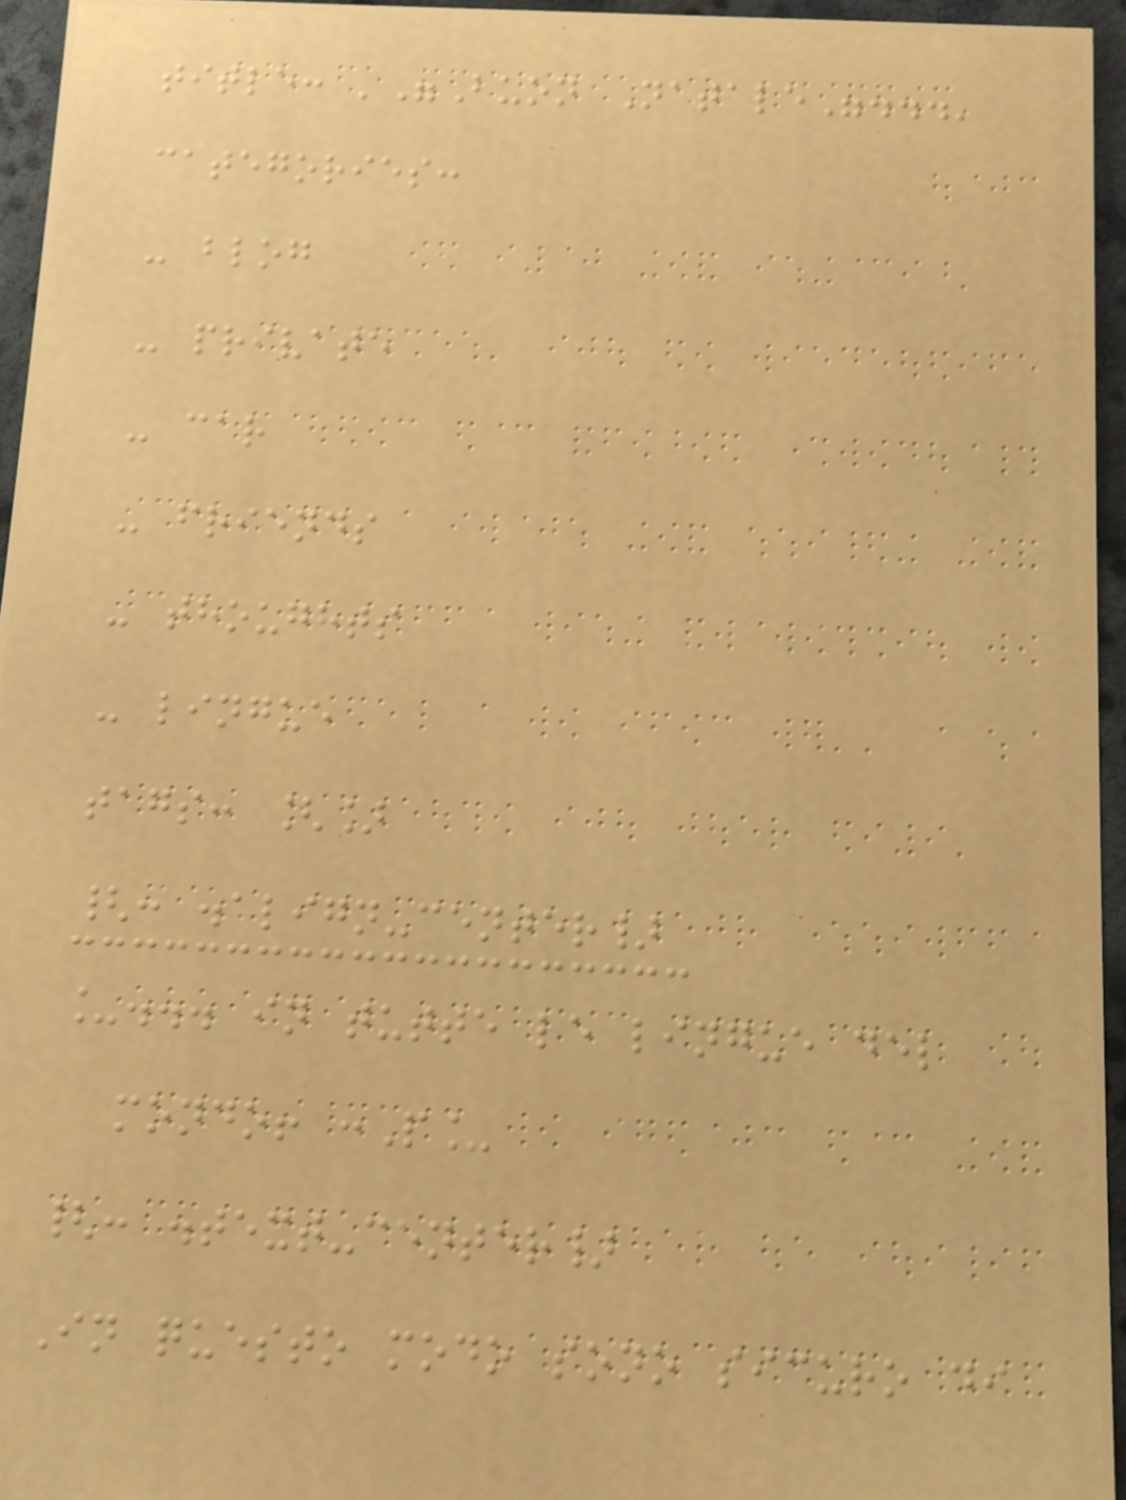title: '"Buon Natale"...'
categories:
- blog
- private
- car
- friends
- thoughts
- lingue
tags: []
{: .align-center}
_... in tutte le lingue del
mondo! :P_
{: .text-center}
In questo modo sono sicuro di
